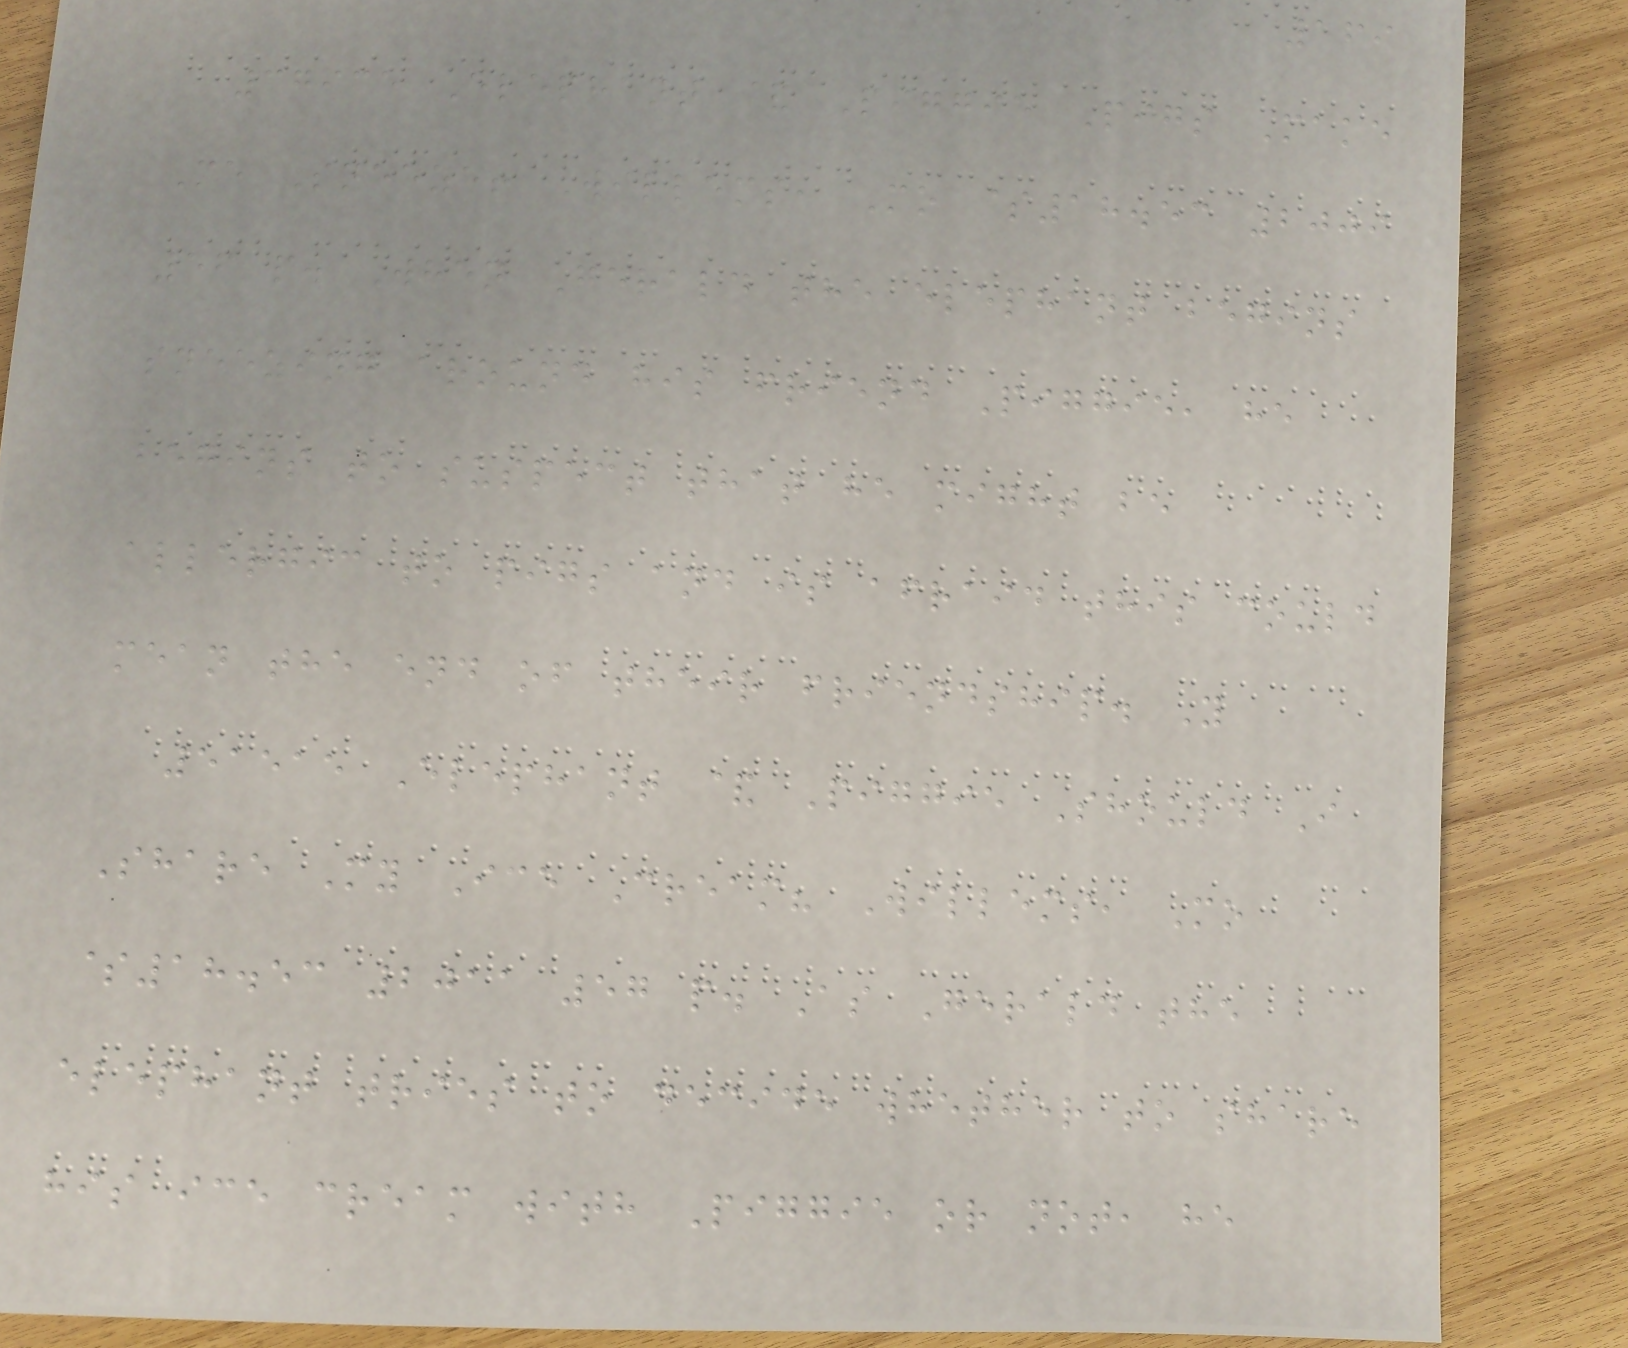169
37935 Elephant & Piggie Pigs Make
Me Sneeze! Willems, Mo $18.53 2009
56 p. When Gerald the elephant begins
sneezing around his friend Piggie, he
begins to suspect that he might be
allergic to pigs and is afraid this could
mean the end of their friendship. Y
51515 Elephant & Piggie Should I
Share My Ice Cream? Willems, Mo
$18.53 2011 57 p. As Gerald the
elephant tries to decide whether to share
his ice cream with Piggie or not, he
